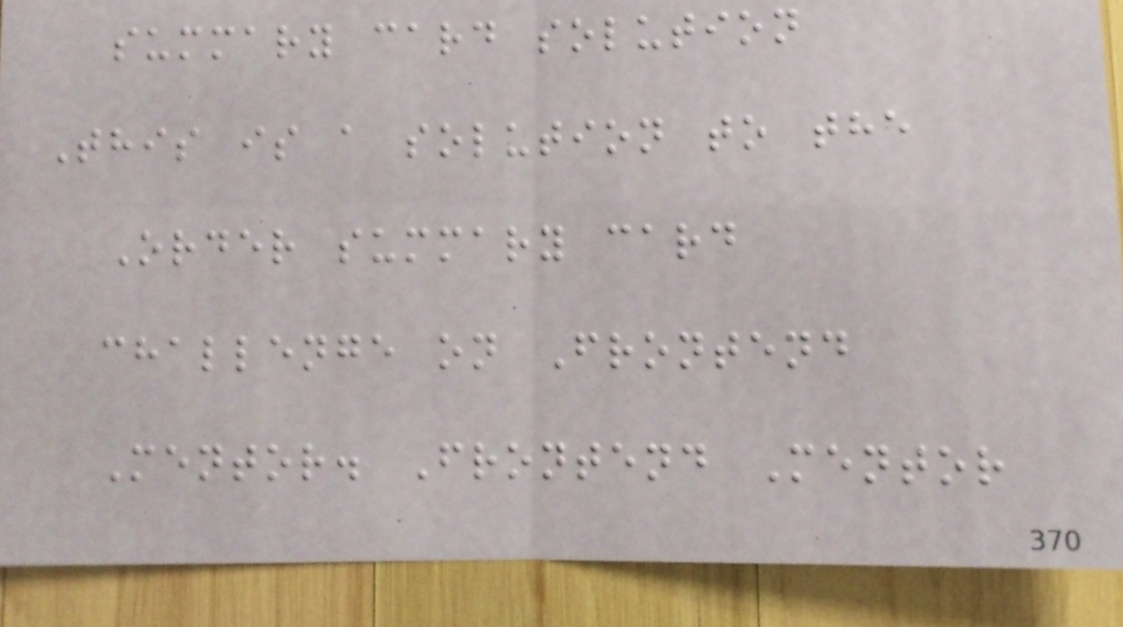summary card solution
This is a solution to the
Order summary card
challenge on Frontend
Mentor. Frontend Mentor
